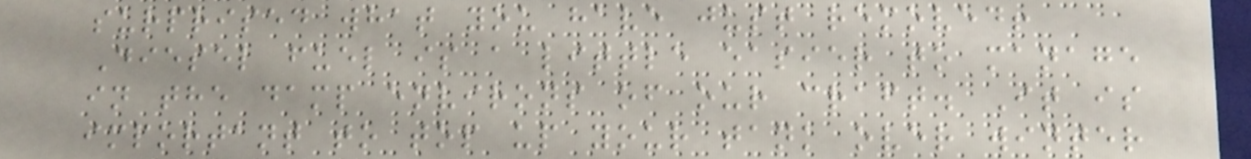surprised what you have just removed!
Diesel fuel is a little easier to manage
in the damp environs of our craft. It is
important to top up your tank over winter
